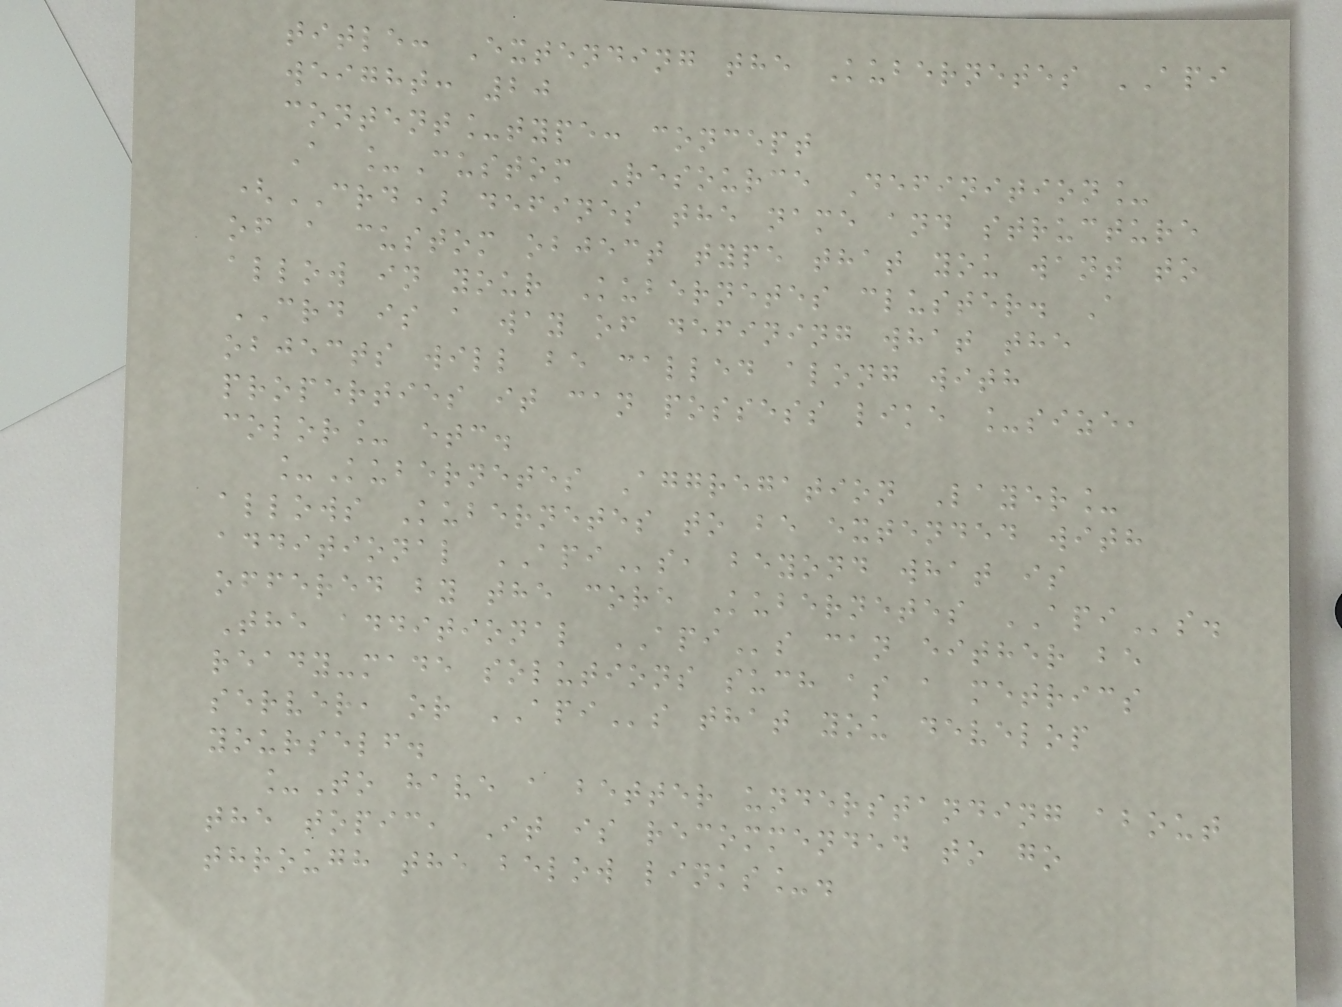title: Extending the Kubernetes API
weight: 20
content_type: concept
A _Custom Resource Definition_
(CRD) defines the name and structure
of a custom object type that you want to
allow in your Kubernetes cluster. A
CRD is a way of defining what the
objects will be called along with
properties it can possess like _size,
color_ etc.
_Kubernetes Aggregation Layer_
allows Kubernetes to be extended with
additional APIs, beyond what is
offered by the core Kubernetes APIs.
The additional APIs can either be
ready-made solutions such as a metrics
server, or APIs that you develop
yourself.
_To have a better understanding about
the topic, It is recommended to go
through the below links_.
